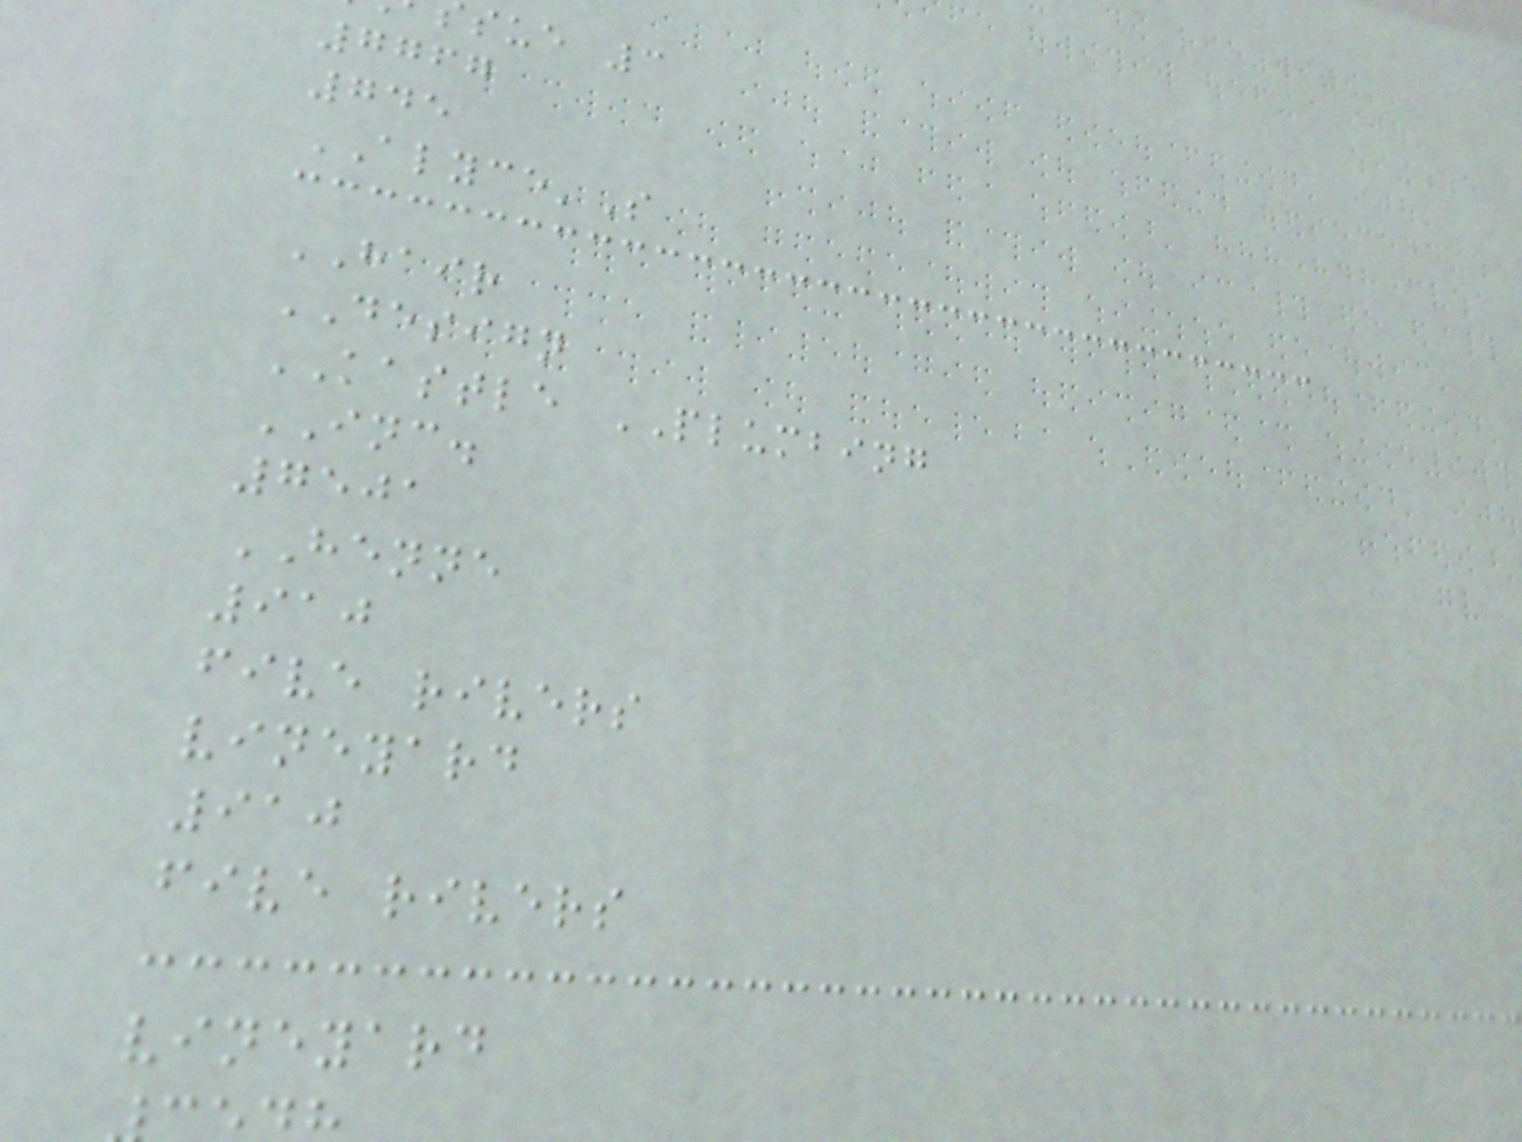sue 3
7767
745
ALYCE'S
HAIR
DESIGN
KASTLE PLUMBING
INC.
7501
HENNE
910
five rivers
vineyard
910
five rivers
vineyard
